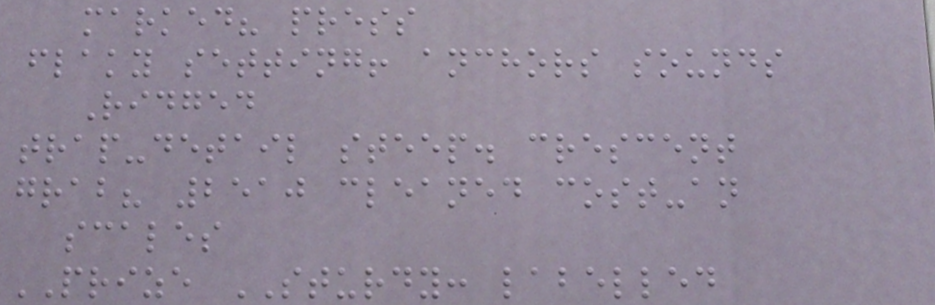marked? press
flaky setting! anchors sounds
Ridged
trap-detail steep. crescent
grab? 2510 cleaned cost-an
scales
PRIZE STURDY: labelled
